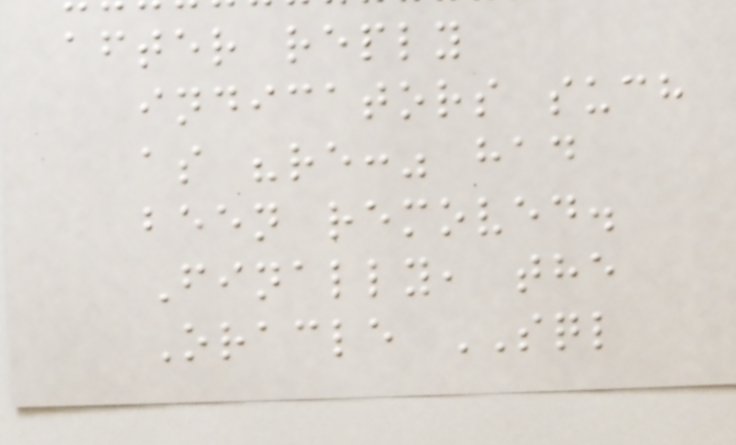after reply
indicators such
as "re:" had
been removed.
Finally, the
Oracle SQL
